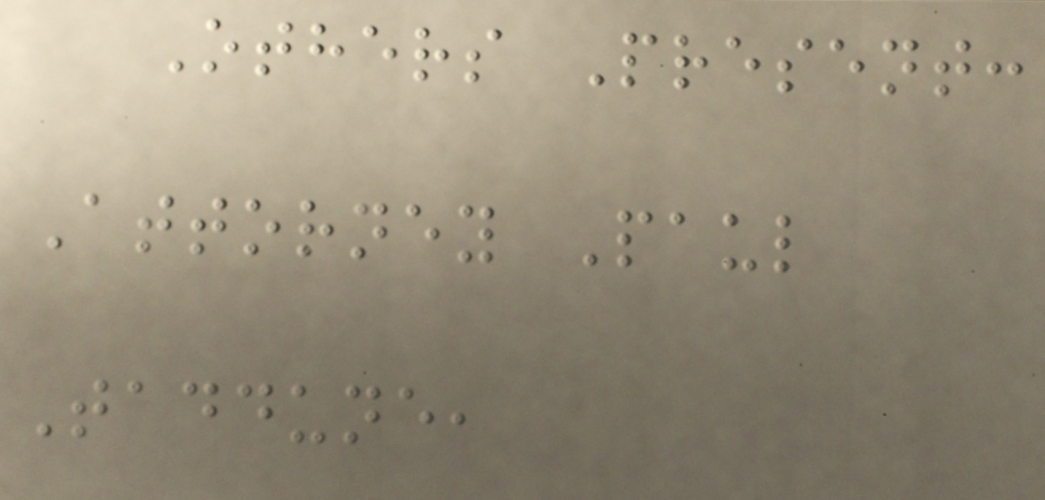Others Present:
Attorney Paul
Taddune,
